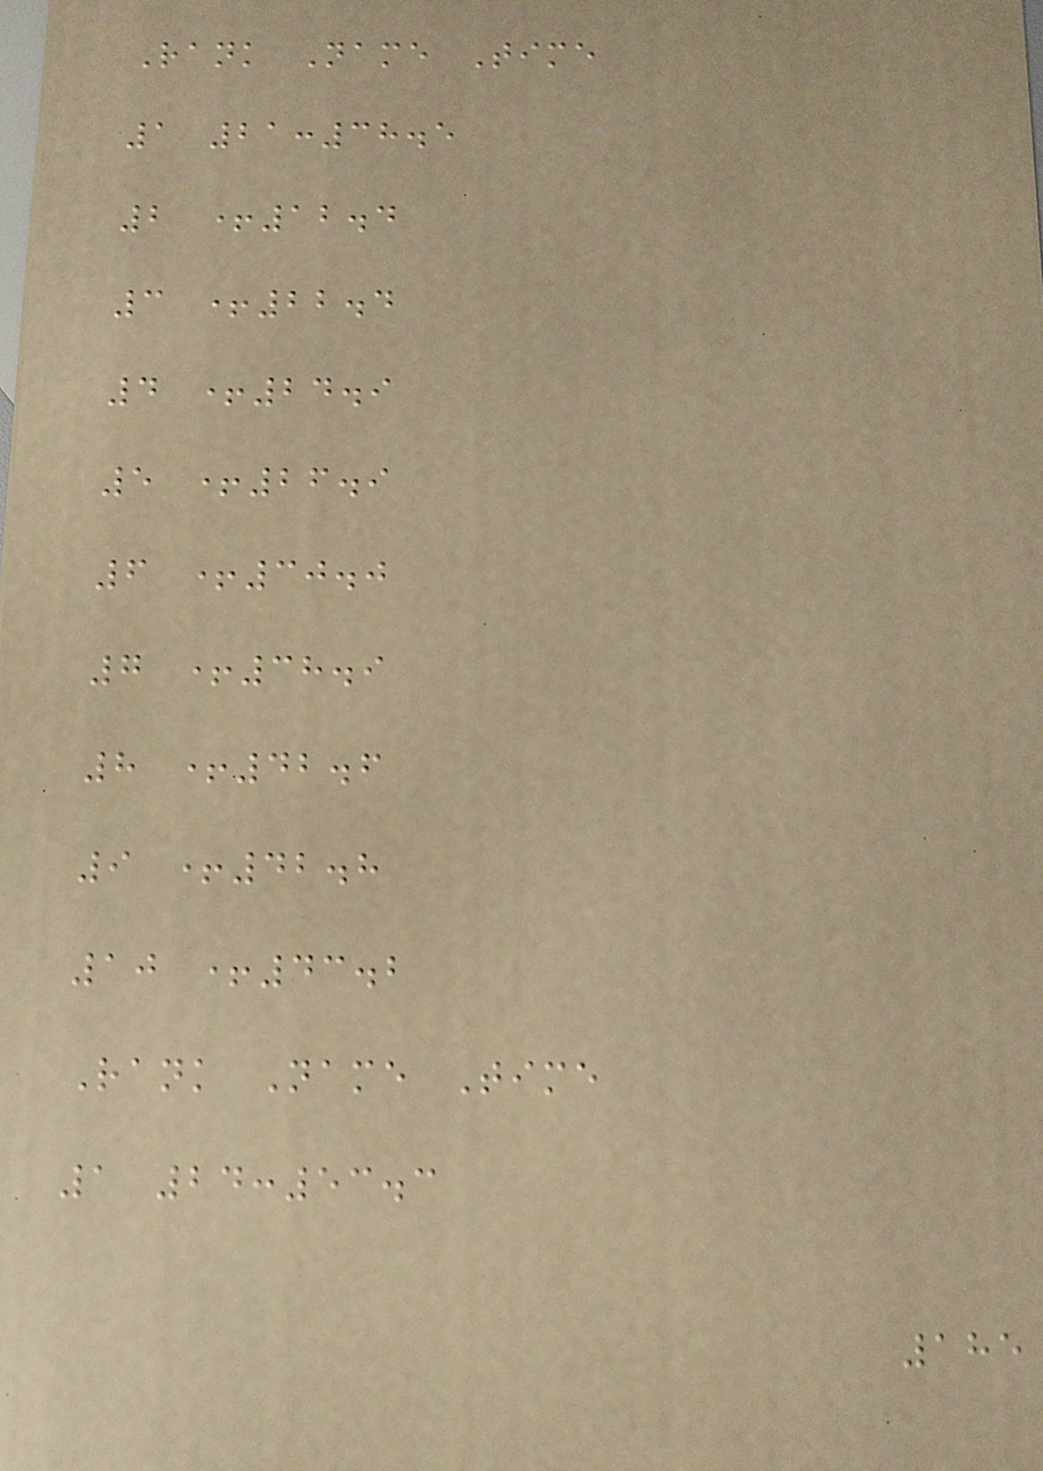Rank Name Time
1 21:38.5
2 +12.4
3 +22.4
4 +24.9
5 +26.9
6 +30.0
7 +38.9
8 +42.6
9 +42.8
10 +43.2
Rank Name Time
1 24:53.3
185
